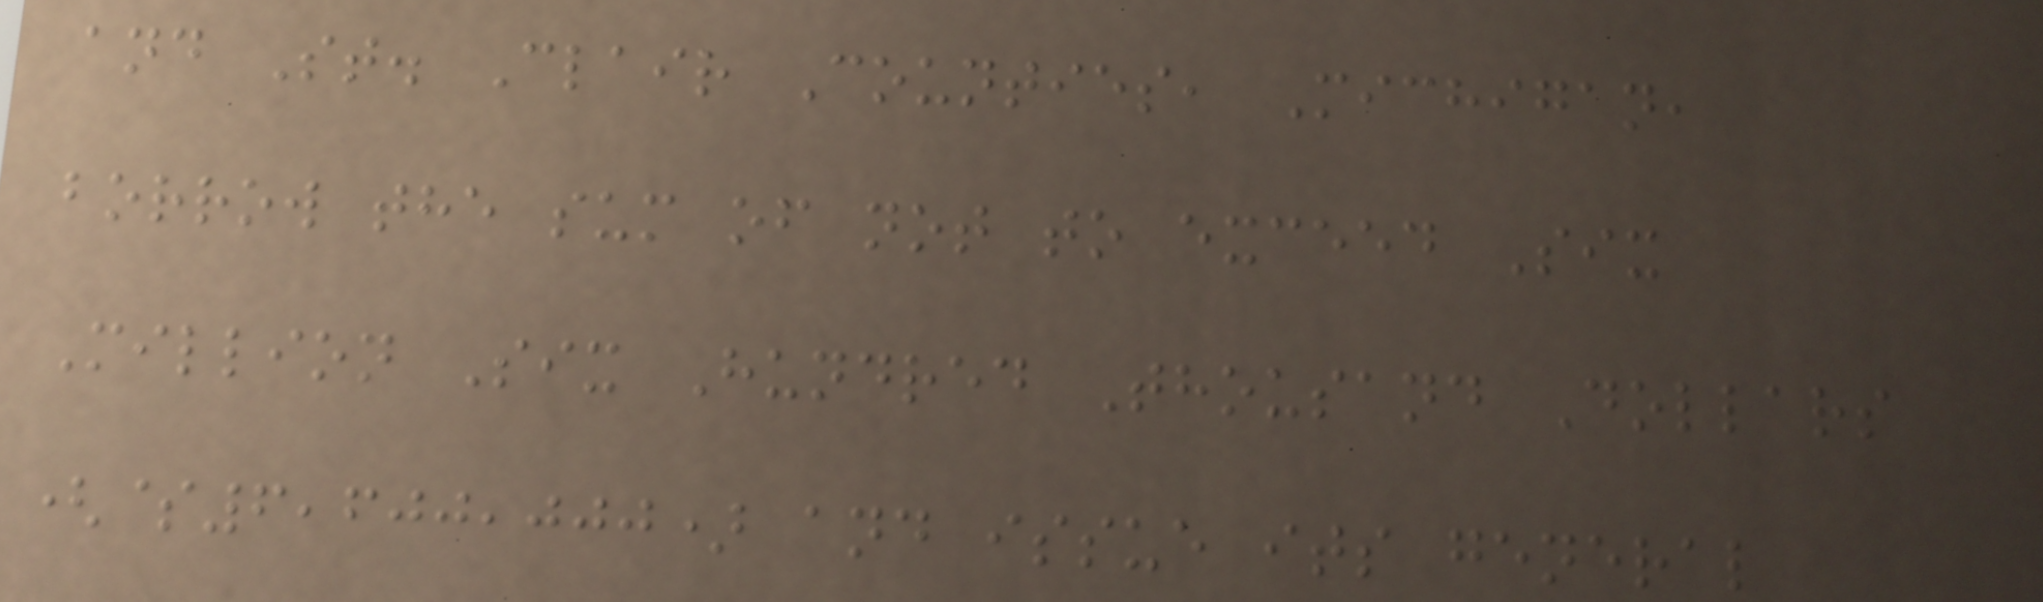and St. Clair Counties, Michigan,
borrow the sum of not to exceed Six
Million Six Hundred Thousand Dollars
($6,600,000) and issue its general
